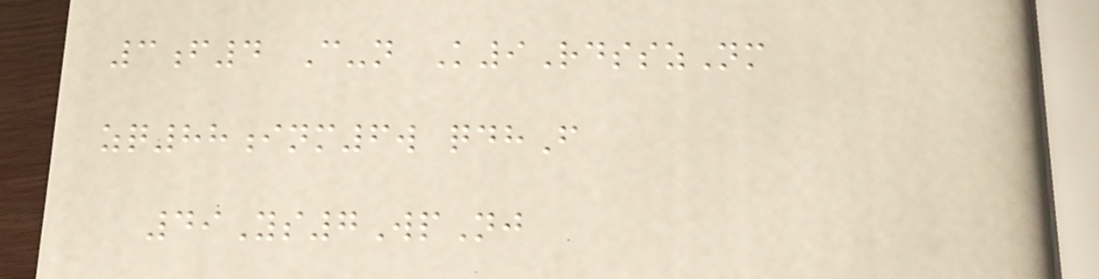3f4 C-n K9RdsszNm
zq88inm6w qdhF
49Ys7WpNj
